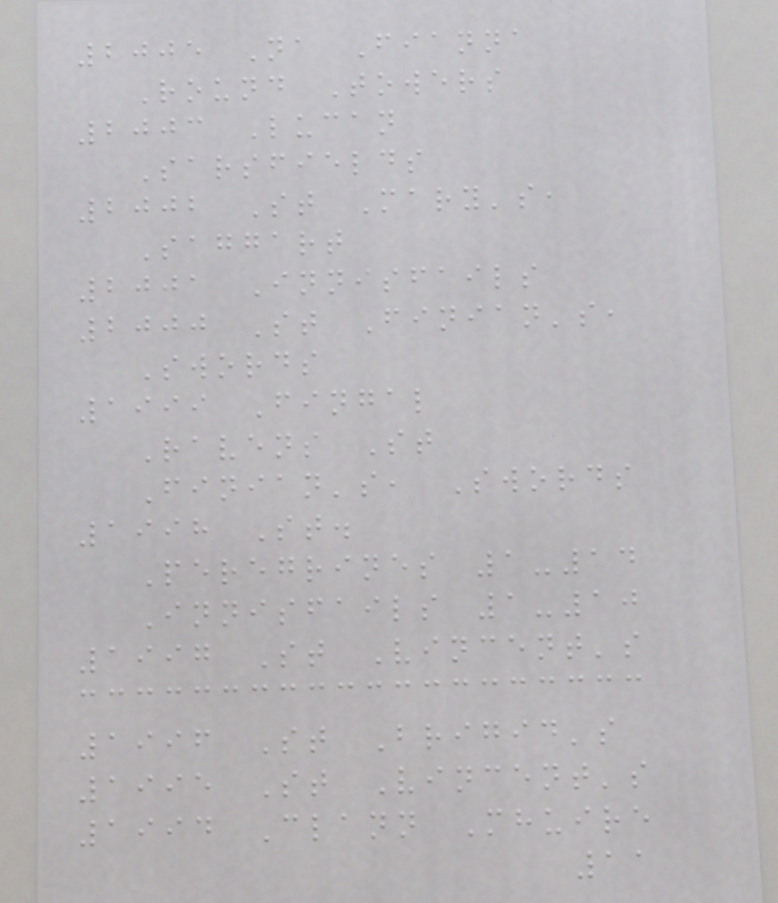2005 Na Fianna
Round Towers
2003 Lucan
Sarsfields
2002 St Mary's,
Saggart
2001 Innisfails
2000 St Finian's,
Swords
1999 Fingal
Ravens St
Finian's, Swords
1998 St.
Peregrines 1-14
Innisfails 1-10
1997 St Vincent's
1996 St Brigid's
1995 St Vincent's
1994 Clann Mhuire
11
